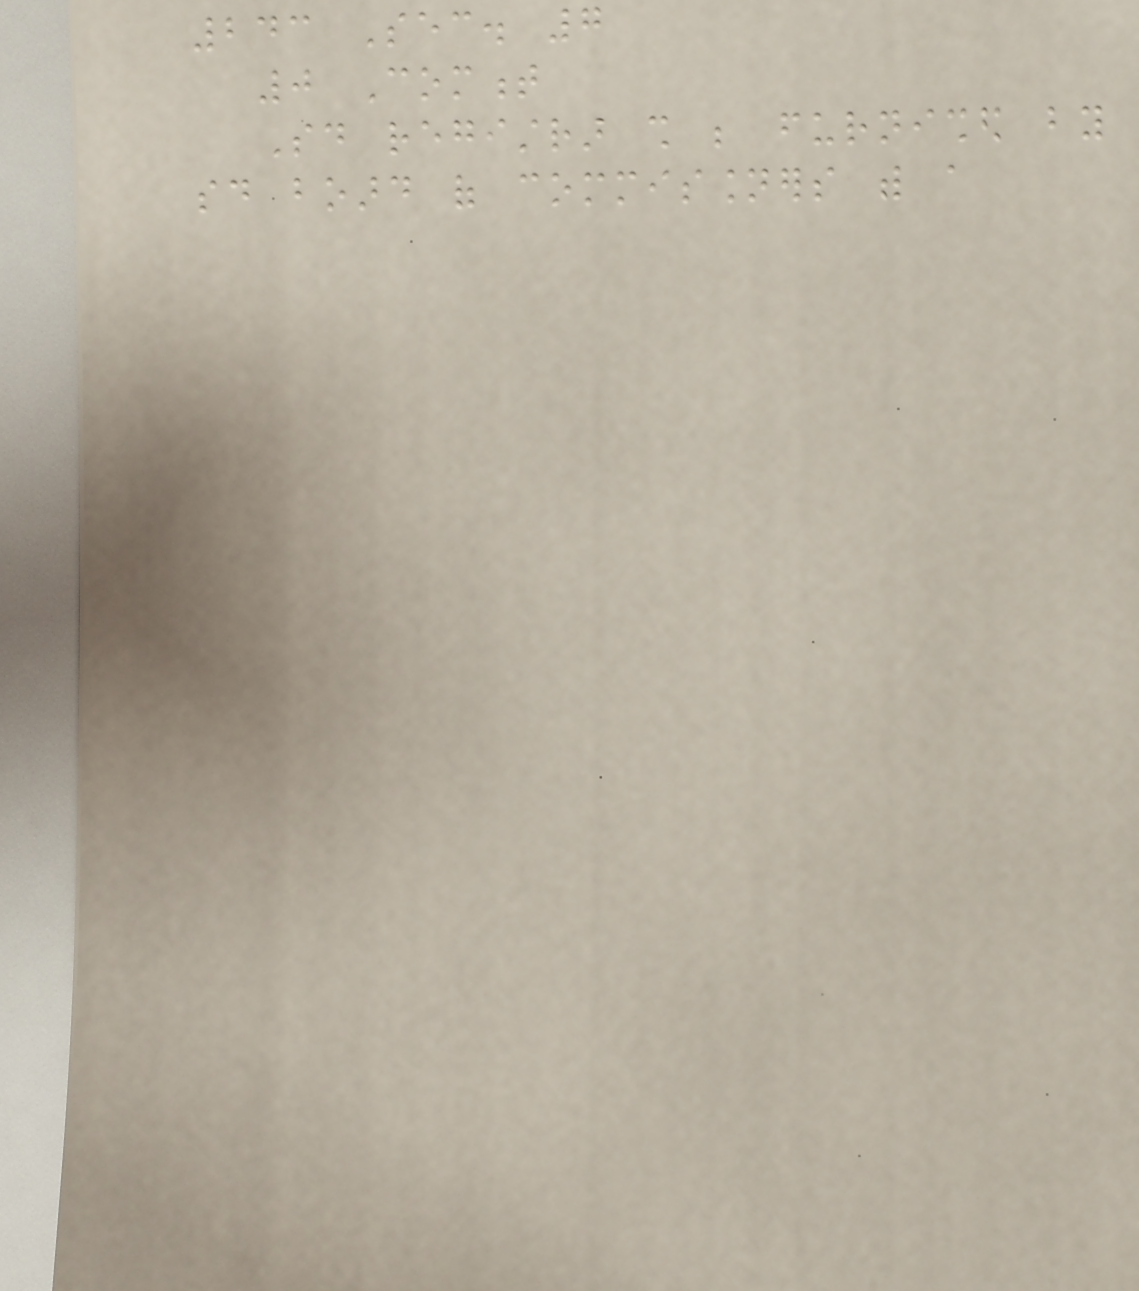243 Sec. 7
0 Comment
Said registrar shall be furnished by
said board of commissioners with a
